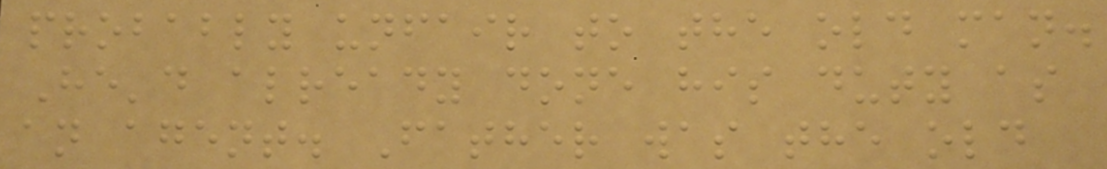probably unfair to the old man.
He'd already done his duty as
an agent. Father was the old
